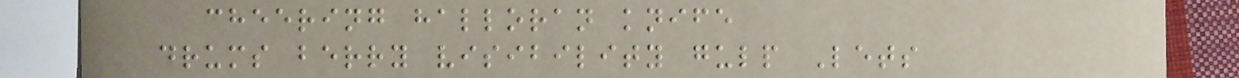cheering halloran knife
drums berry visibility gulp Lets
